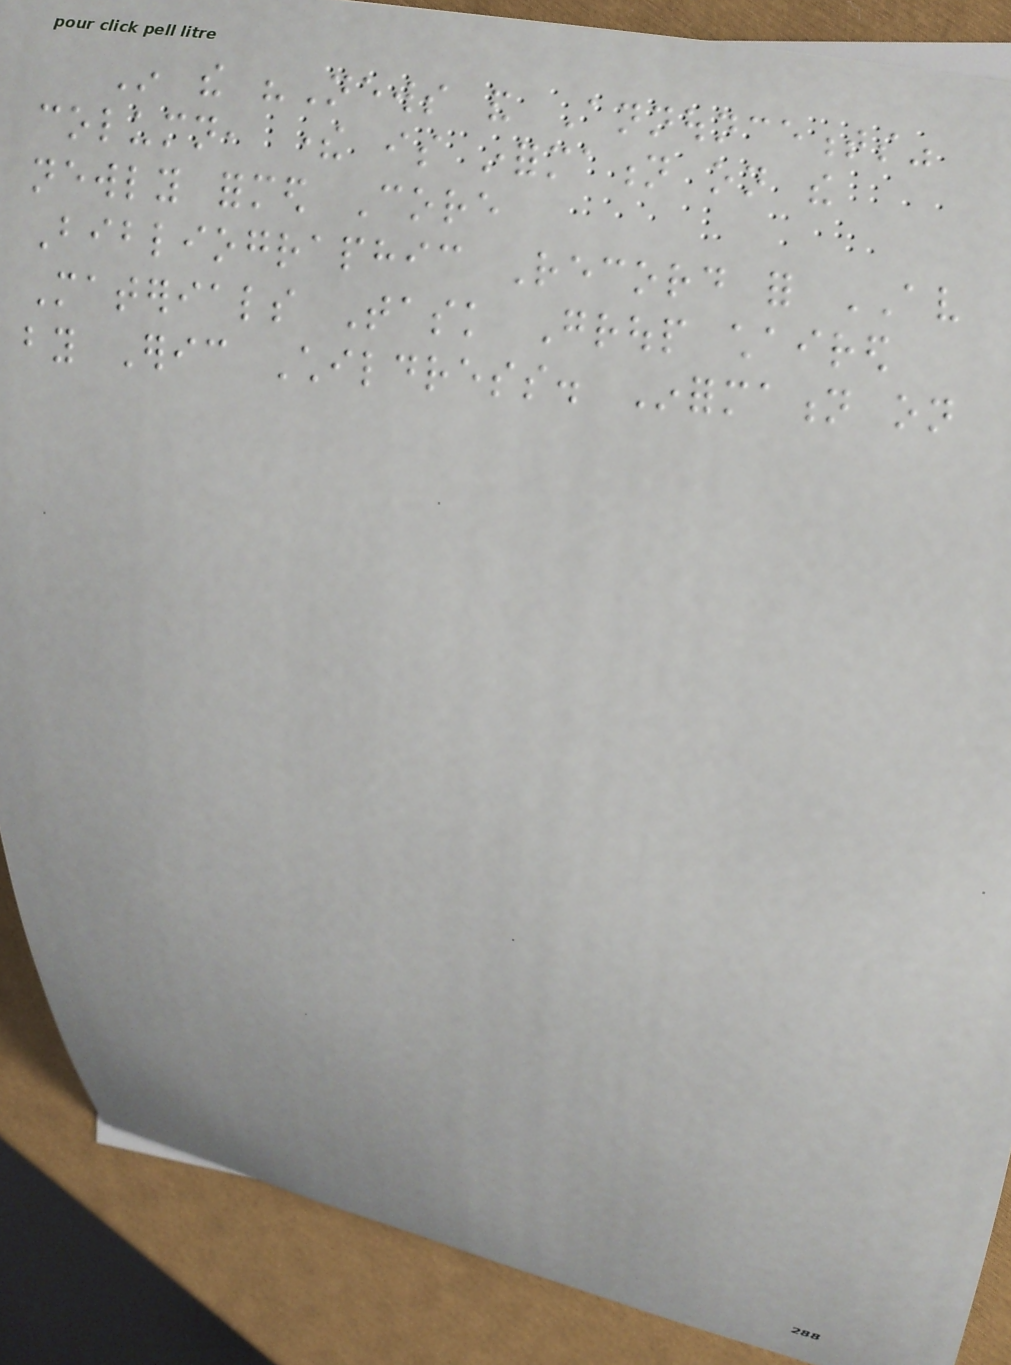In the "News and Announcements"
column, there is information on the
newly formed Core
Bibliographic Record for AV
Materials Task Group chaired
by Eric Childress. Information on
